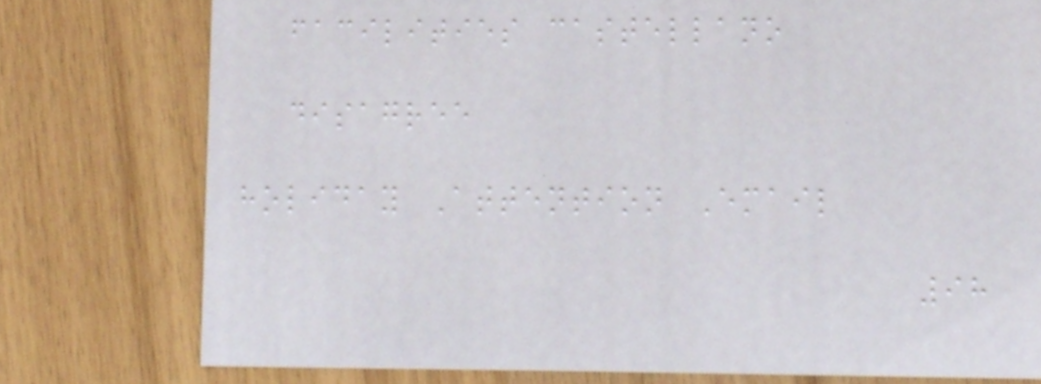facilities castellano
disagree
holiday Attention Email
98
